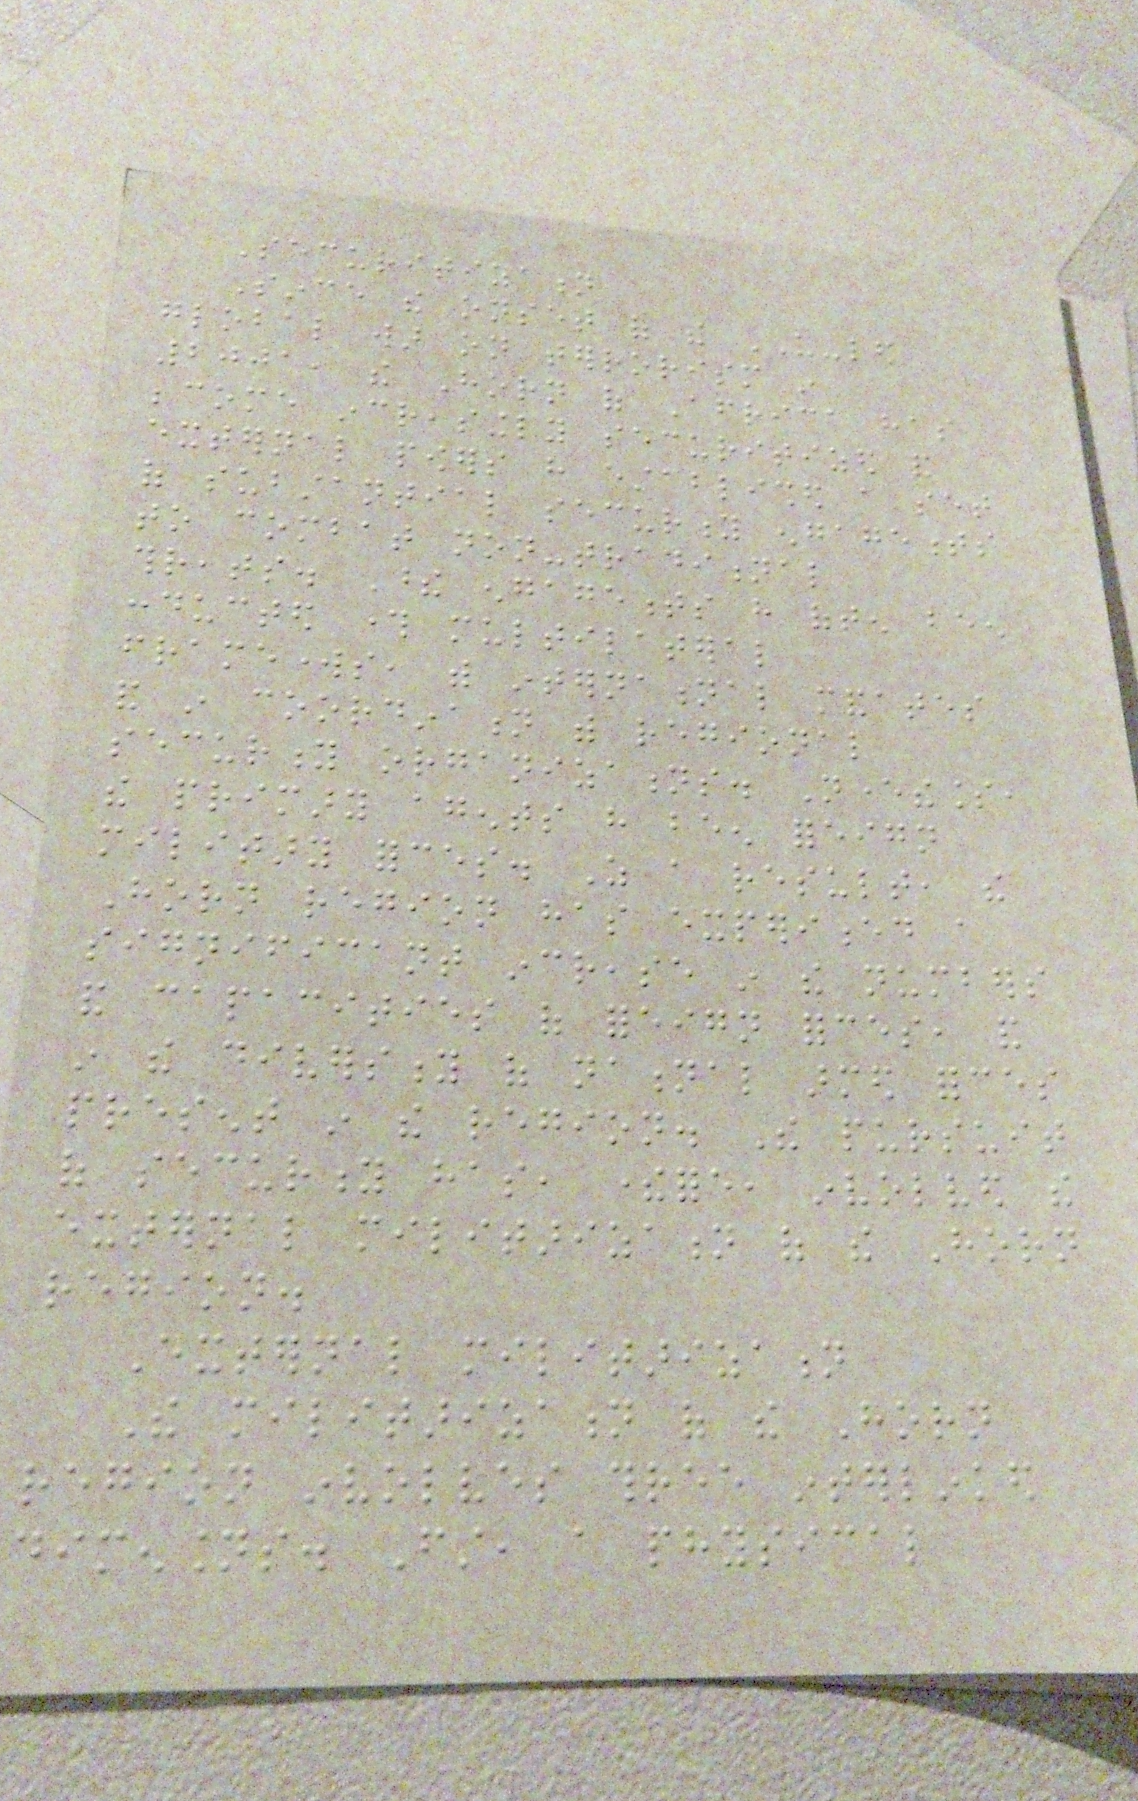Securitization
Since the onset of the US-led
global war on terrorism in
2001, the Horn of Africa has
become increasingly securitized and
external powers have established a set
of substantial security engagements
to combat non-traditional
threats. These engagements have often been
conducted through multilateral
frameworks, with international mandates
and in coordination with regional
security organizations. Nevertheless,
the primary agents have been foreign
military forces. As a result, the
Horn region has experienced a
significant increase in the numbers
and capacities of foreign forces, and
in the diversity of national armed forces
present in the region. The pursuit
of security has, therefore, involved the
external militarization of the Horn
region.
External militarization
The militarization of the Horn
region involves three interlinked
dimensions. First, a physical
